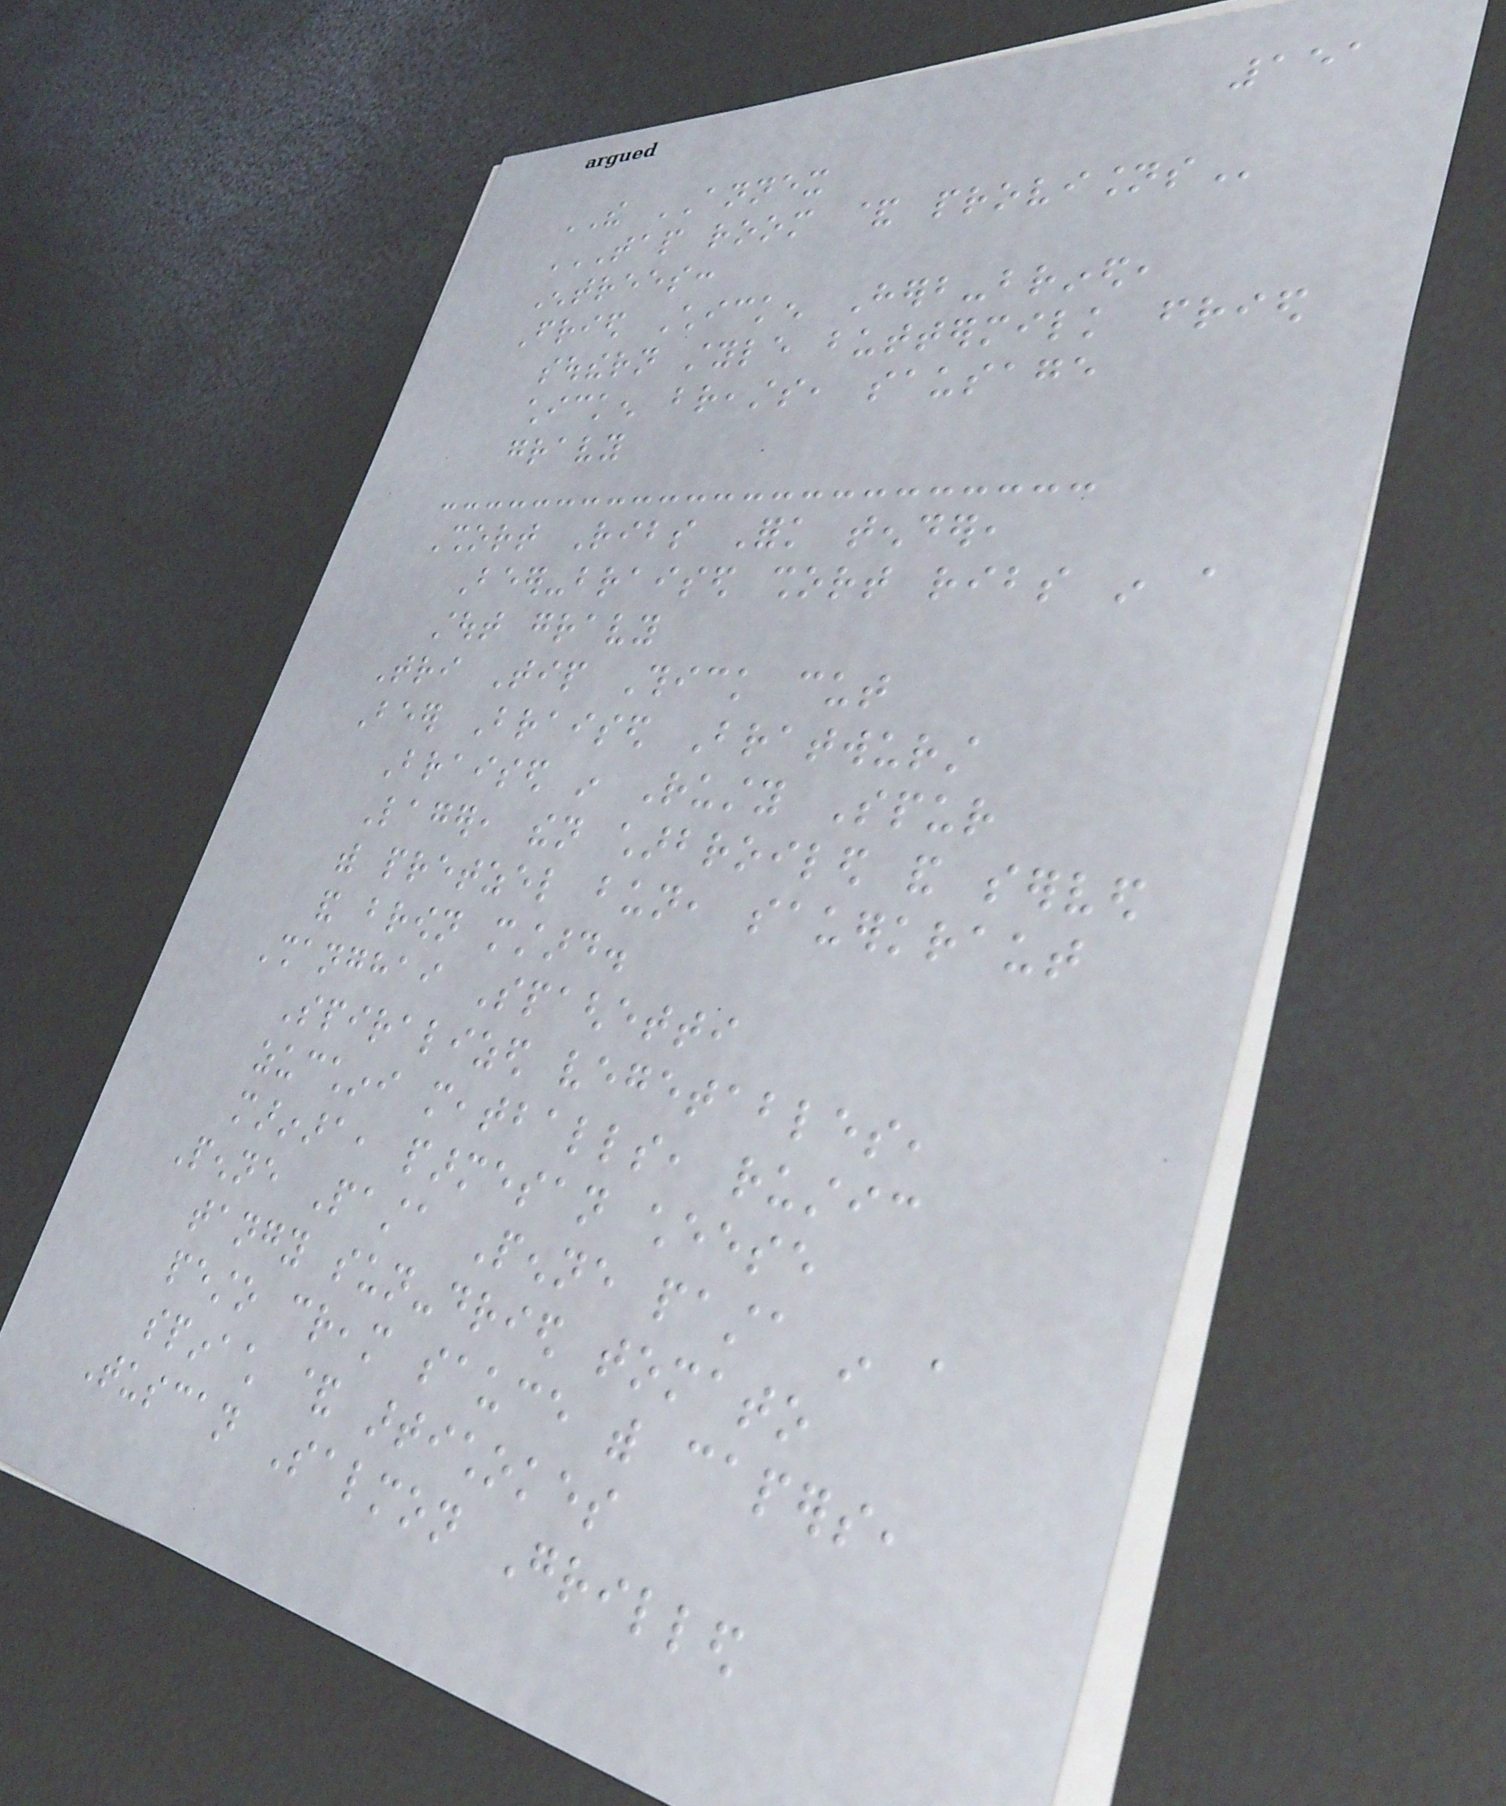151
THE ANNEX
TAP ROOM & PROVISIONS
Entrees:
Fried Chicken Herb-brined,
southern style buttermilk fried
chicken breasts, sausage
gravy
Short Ribs Fork tender,
Beer-braised short ribs in a
stout gravy
Tri Tip Thick cut
Beer Braised Bratwurst
Braised in Rusty Spur
Lager, then charbroiled and served
with pretzel bun, sauerkraut
and brown mustard.
Shanghai Spaghetti
Spiralized vegetables,
zucchini meatballs, rustic
marinara, parmesan cheese
Penne Pasta Penne pasta in a
tangy sun-dried tomato
pesto cream sauce with capers,
spinach & artichokes
Tuscan Salmon Grilled
